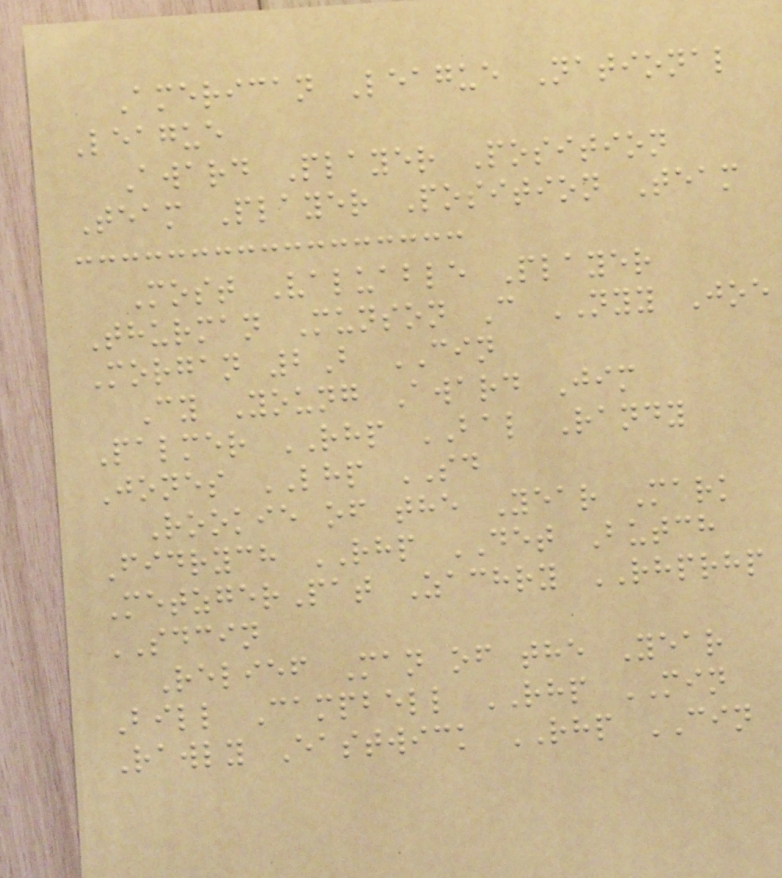American League National
League
Award Player Position
Team Player Position Team
Most Valuable Player
Thurman Munson C NYY Joe
Morgan 2B CIN
Cy Young Award Jim
Palmer RHP BAL Randy
Jones LHP SD
Rookie of the Year Mark
Fidrych RHP DET Butch
MetzgerPat Zachry RHPRHP
SDCIN
Relief Man of the Year
Bill Campbell RHP MIN
Rawly Eastwick RHP CIN
